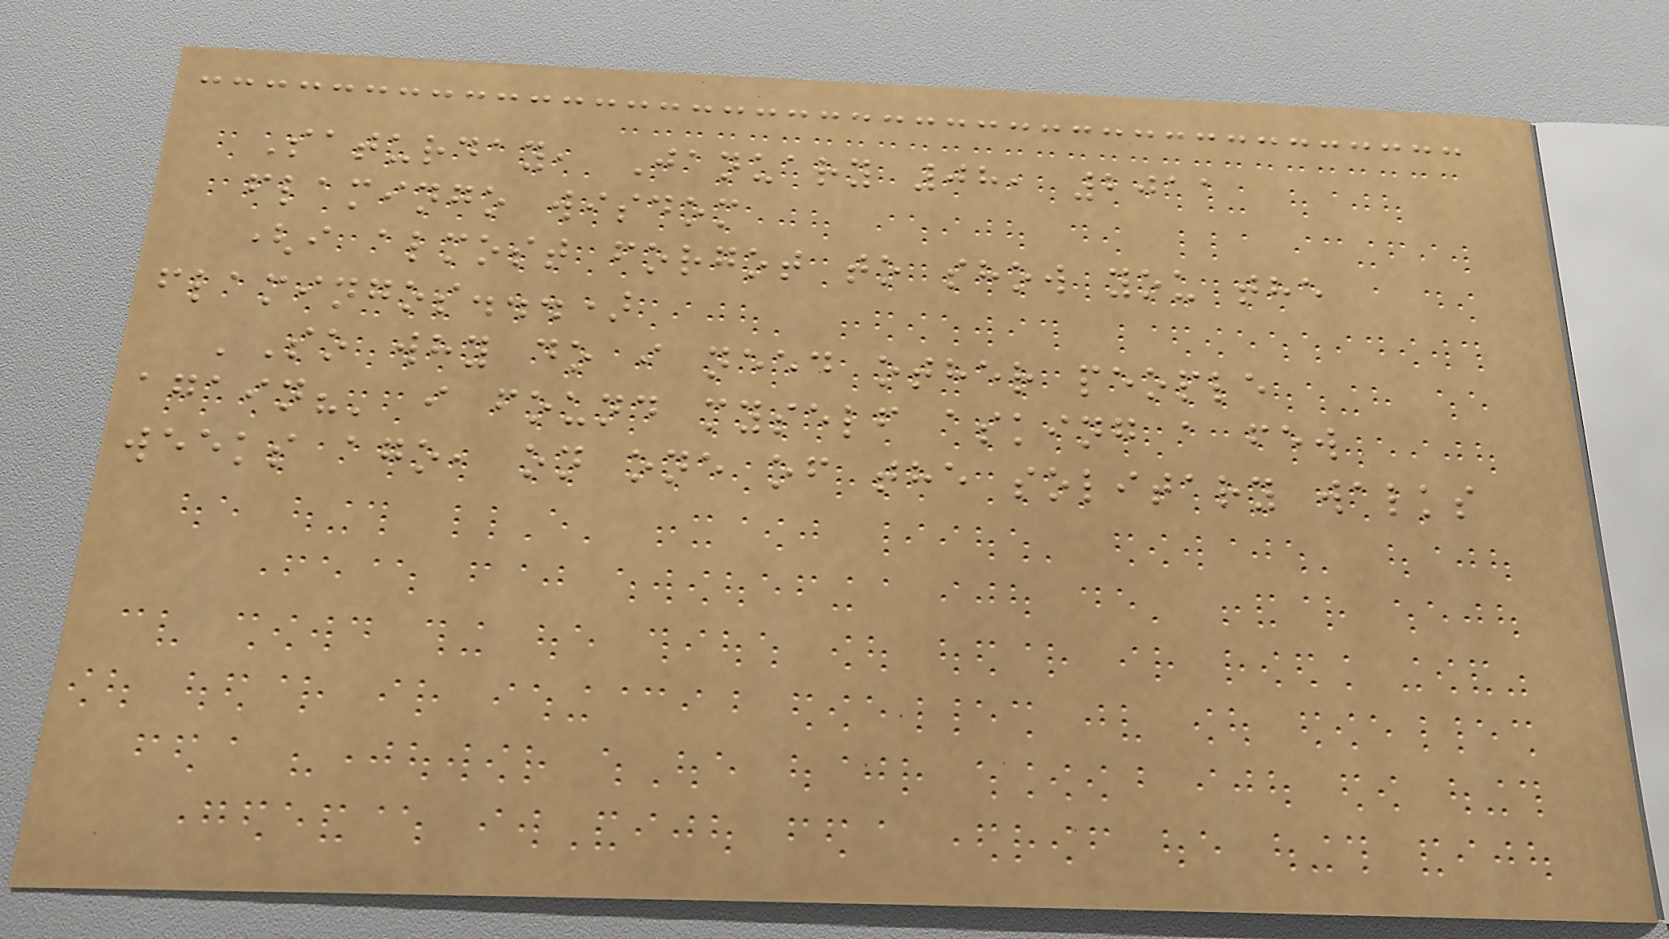Saturday, January 08, 2011
flamingo wisdom
(i almost forgot to show you the
flamingos...)
'So why do i need other people
again?' i found myself asking a few
weeks ago, on one of the solitary walks
